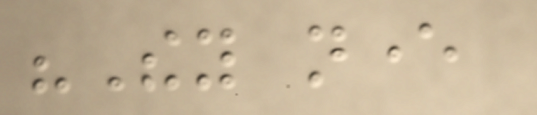"They never
